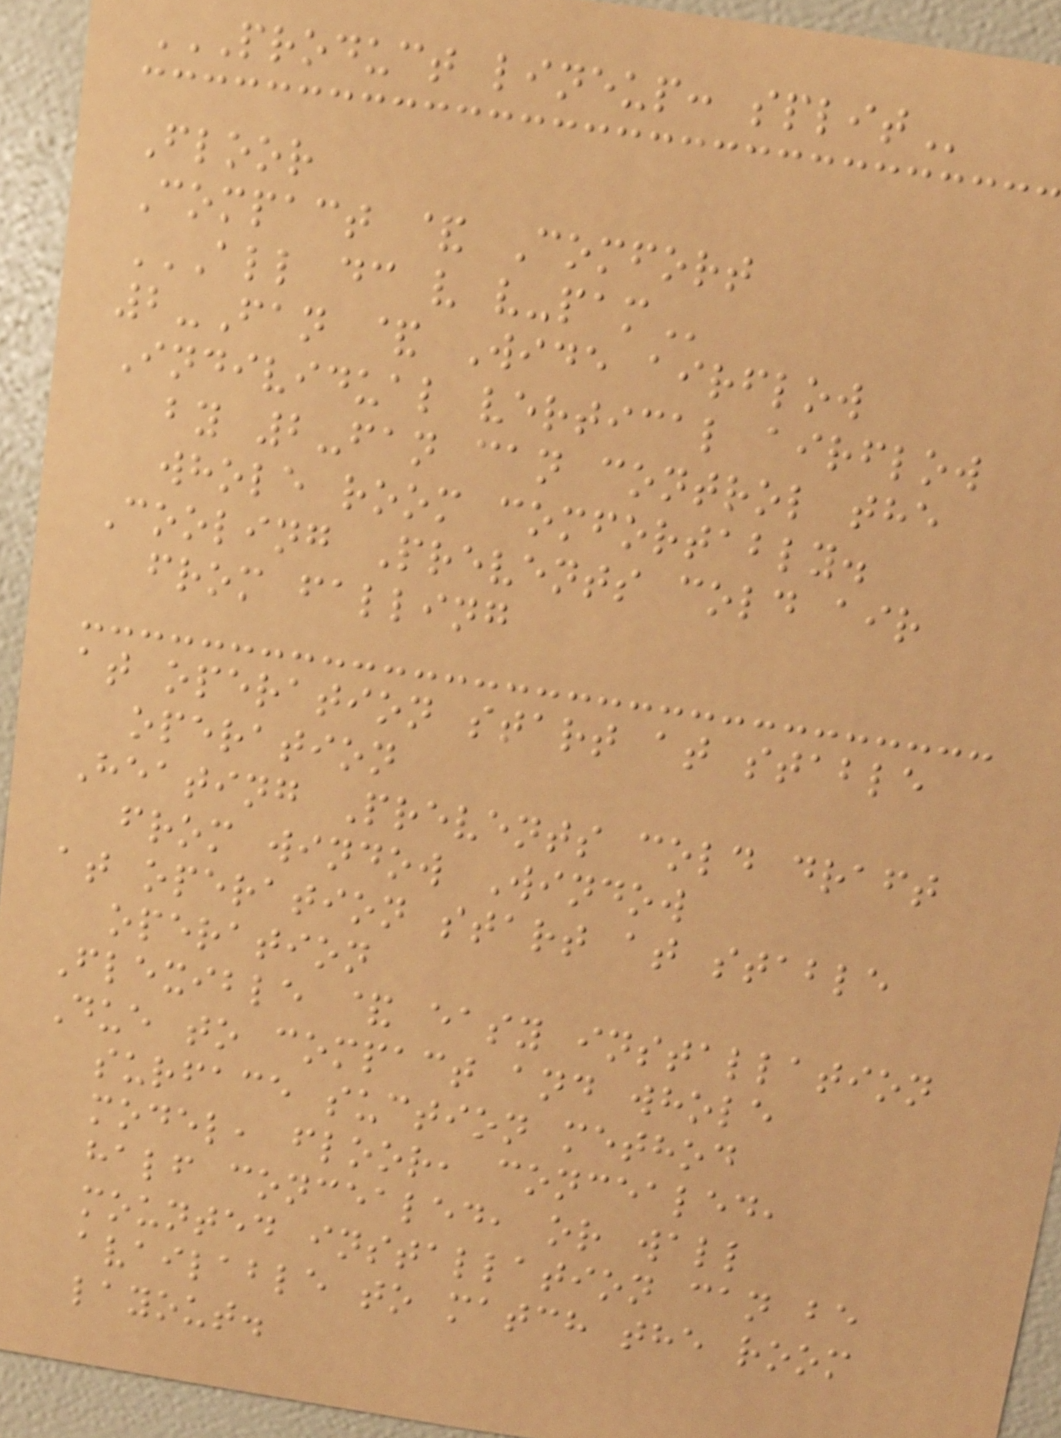PRODUCT LINEUP: SPLIT
Floor
Compact & Comfort
ALL DC V V-PAM
2-Fan & Wide airflow
Individual vertical airflow
by 2-fan can control the
whole room comfortably.
Cooling Prevents cold air
from falling
at operation start at stable
operation
Heating Prevents cold draft
from window Window
at operation start at stable
operation
Flexible & easy installation
Due to compact and whole
surface suction method
model, floor, concealed,
half concealed, or wall
mounted installation can be
available to match the room
layout.
